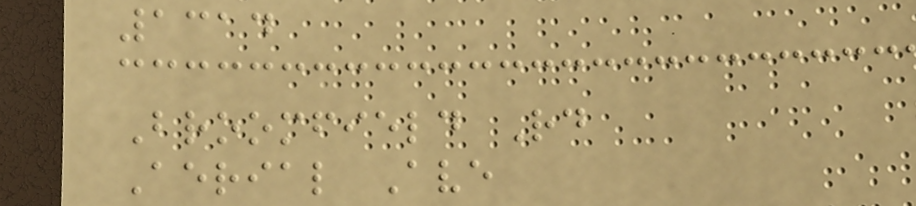1314
Broomfield Rd
Aerial Ave
